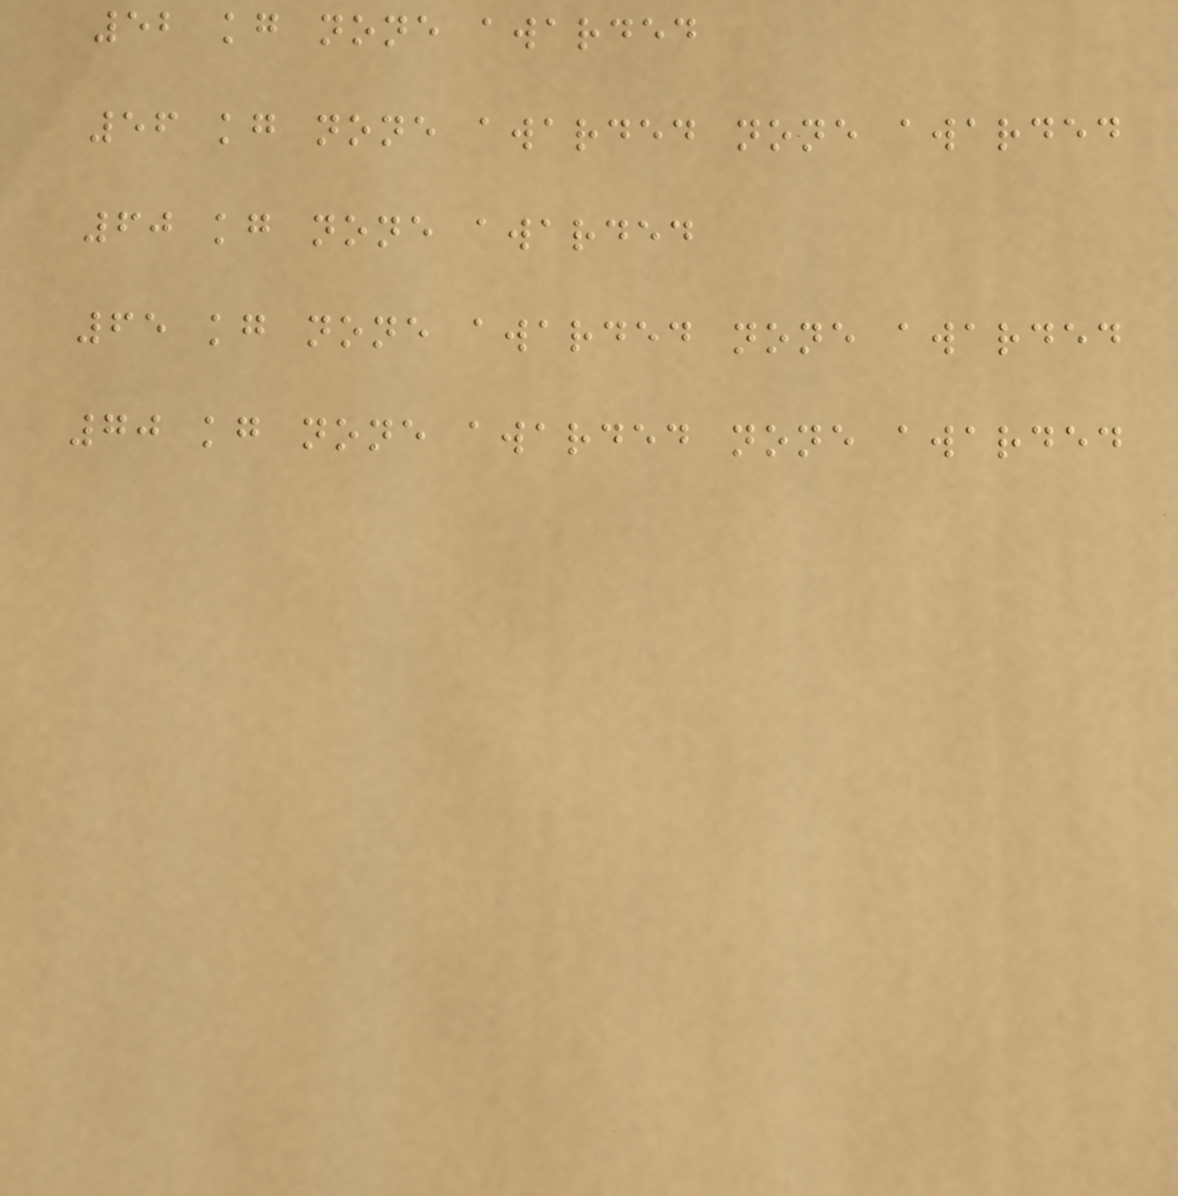52 kg none awarded
56 kg none awarded none awarded
60 kg none awarded
65 kg none awarded none awarded
70 kg none awarded none awarded
